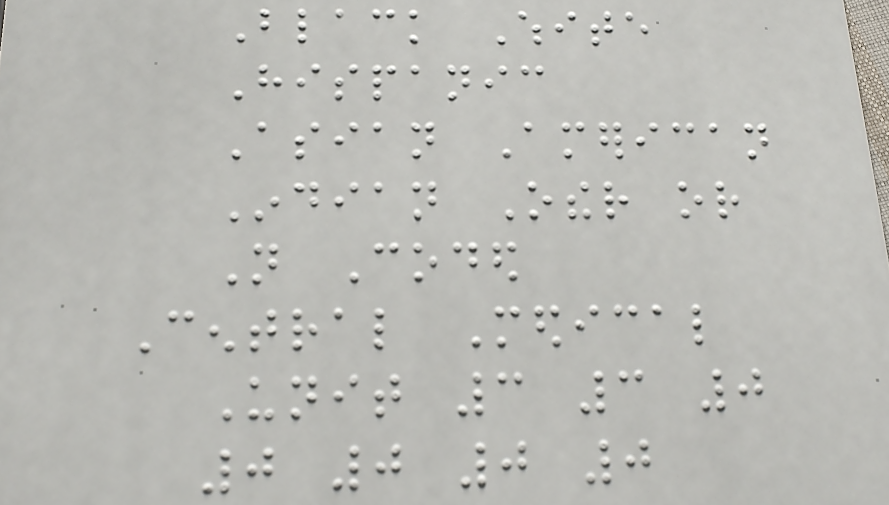Black White
Hispanic
Asian American
Indian Other or
Not Coded
Central Medical
Unit 3 3 0
0 0 0 0
